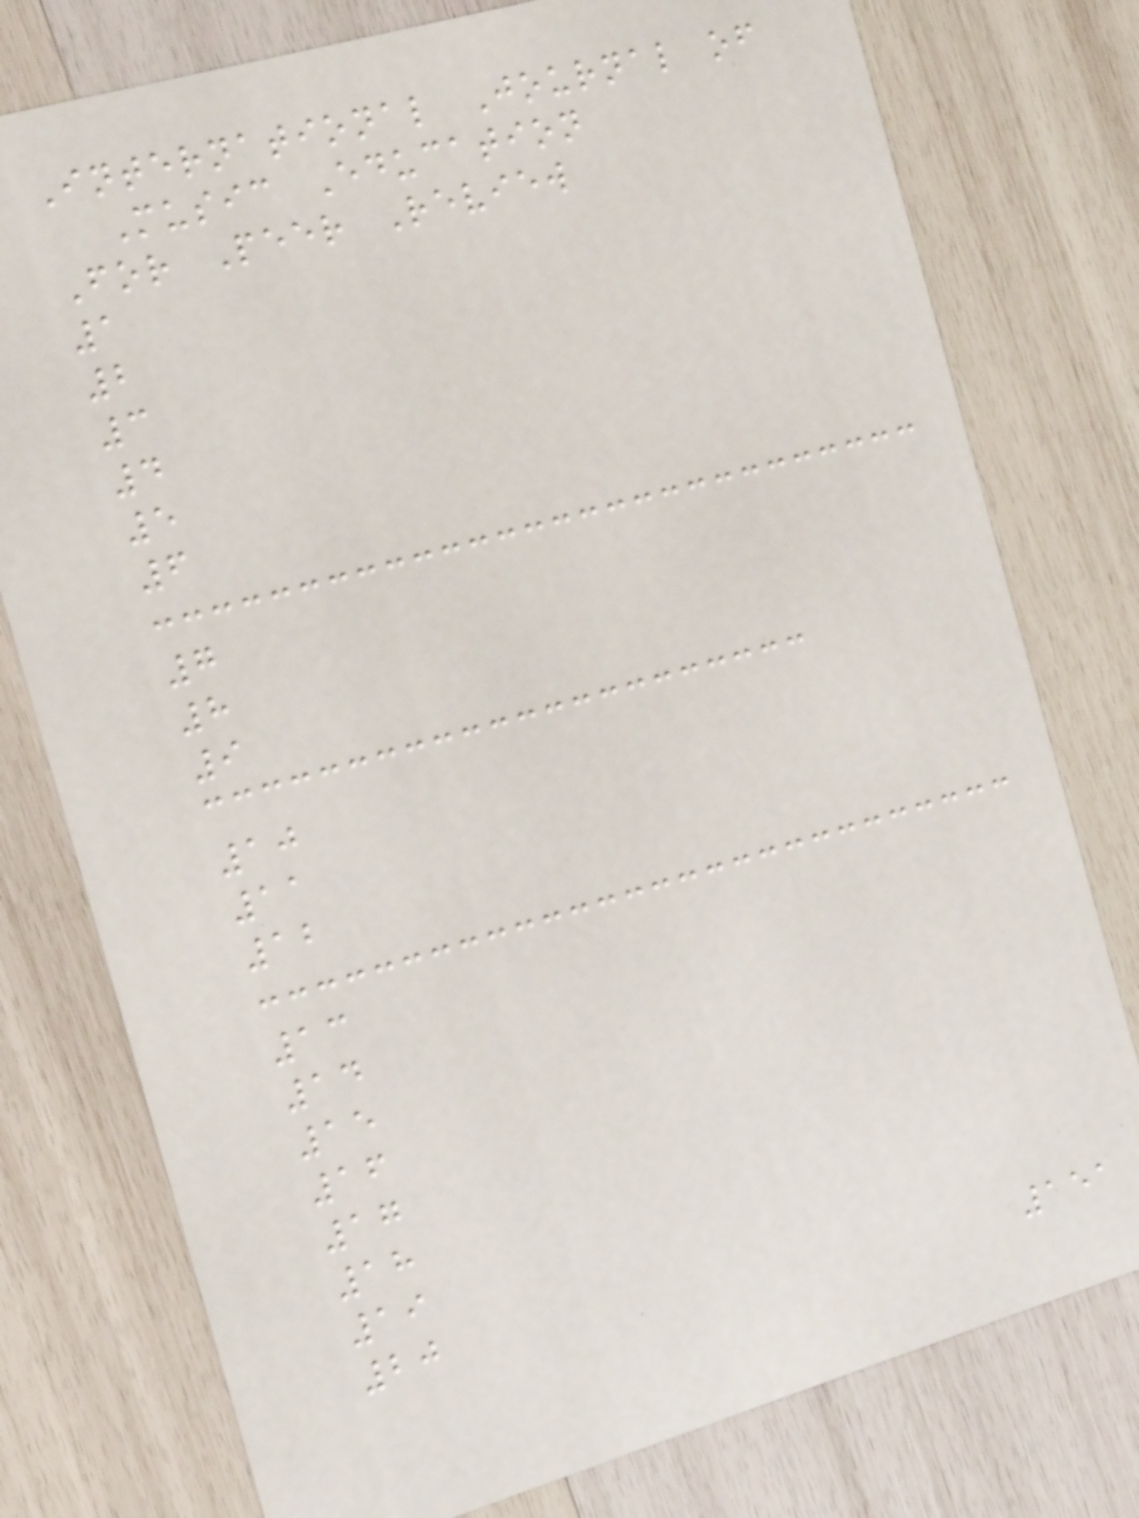International Journal of
Music Education
For Peer Review
1
2
3
4
5
6
7
8
9
10
11
12
13
14
15
16
17
18
19
20
151
